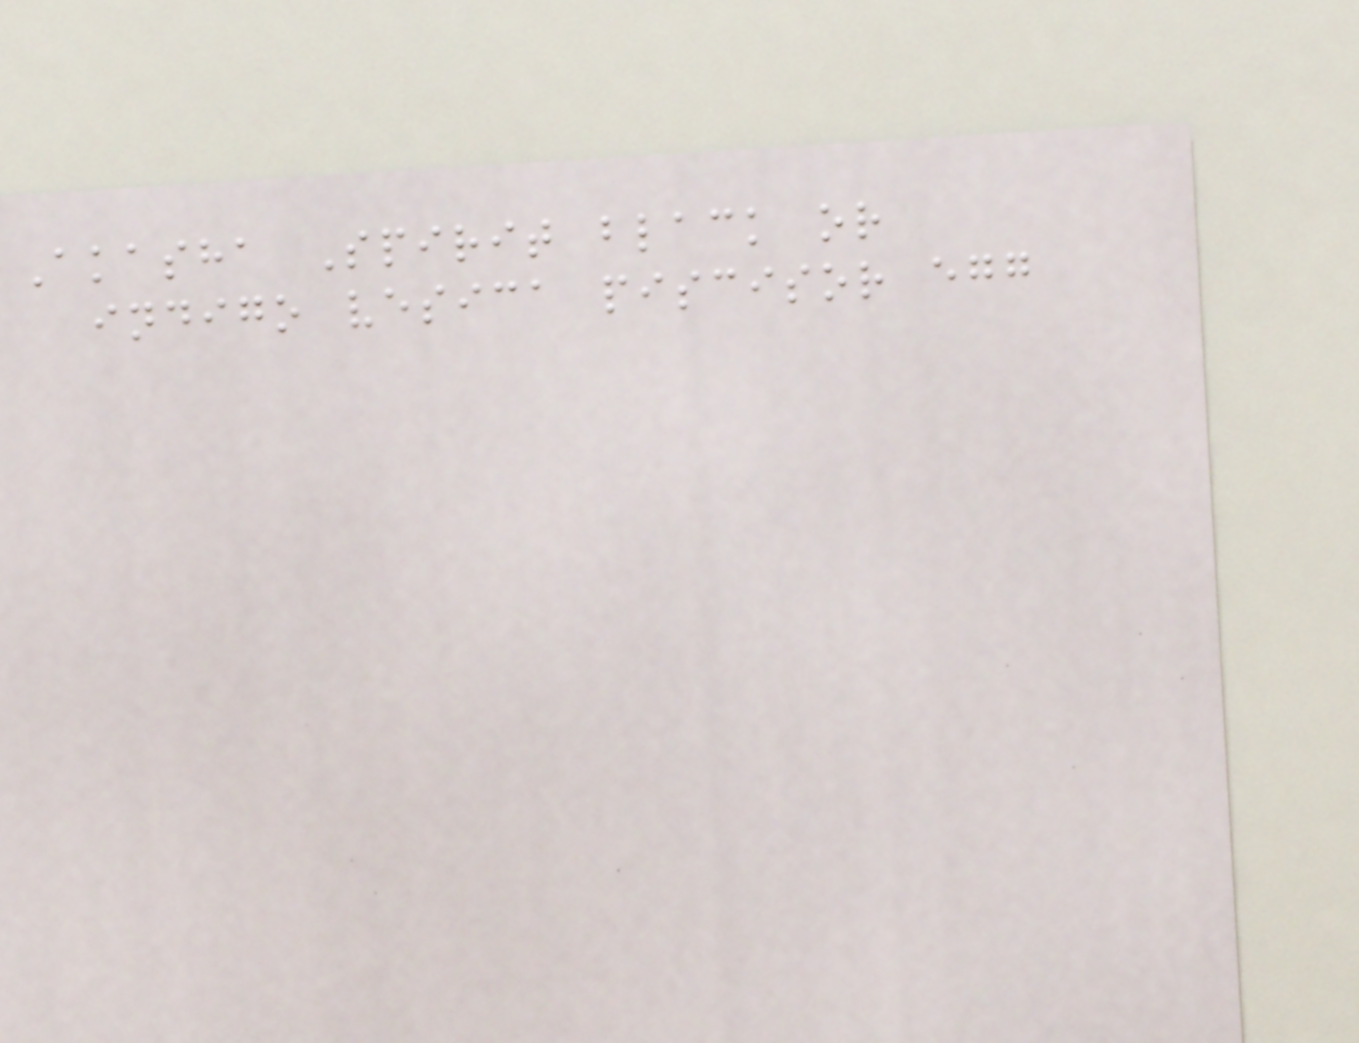Akasha Spirit black or
indigo vesica piscisor egg
